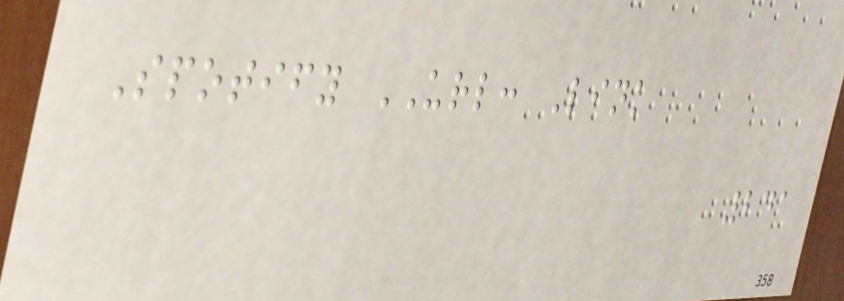Spotify URL: Link
241
